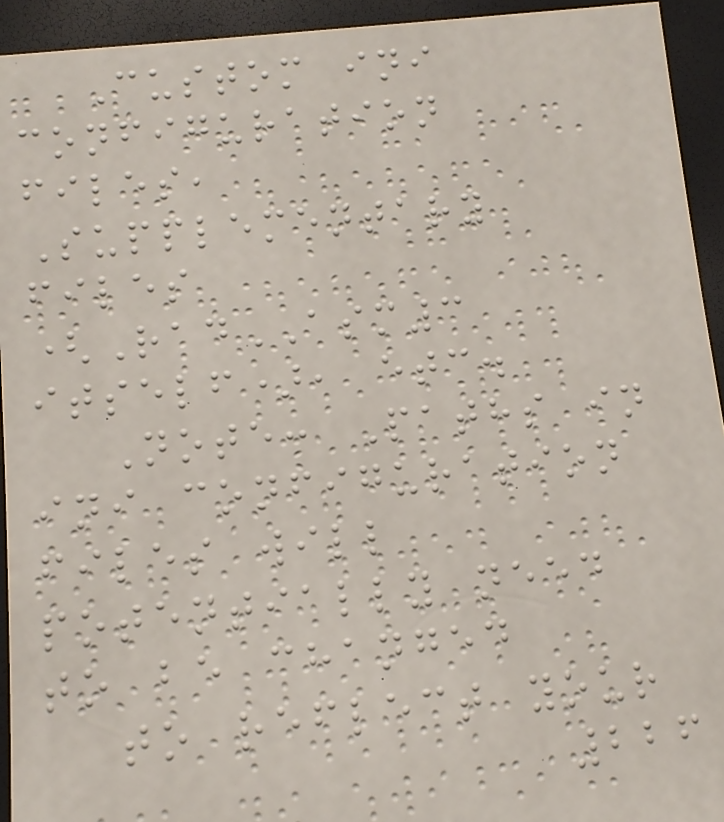Custom ini
configuration
files,
Supplementary
files
(RadASM3
itself), etc.
Note: Paths in
ini configuration
files will
potentially need
to be changed
to reflect your
226
